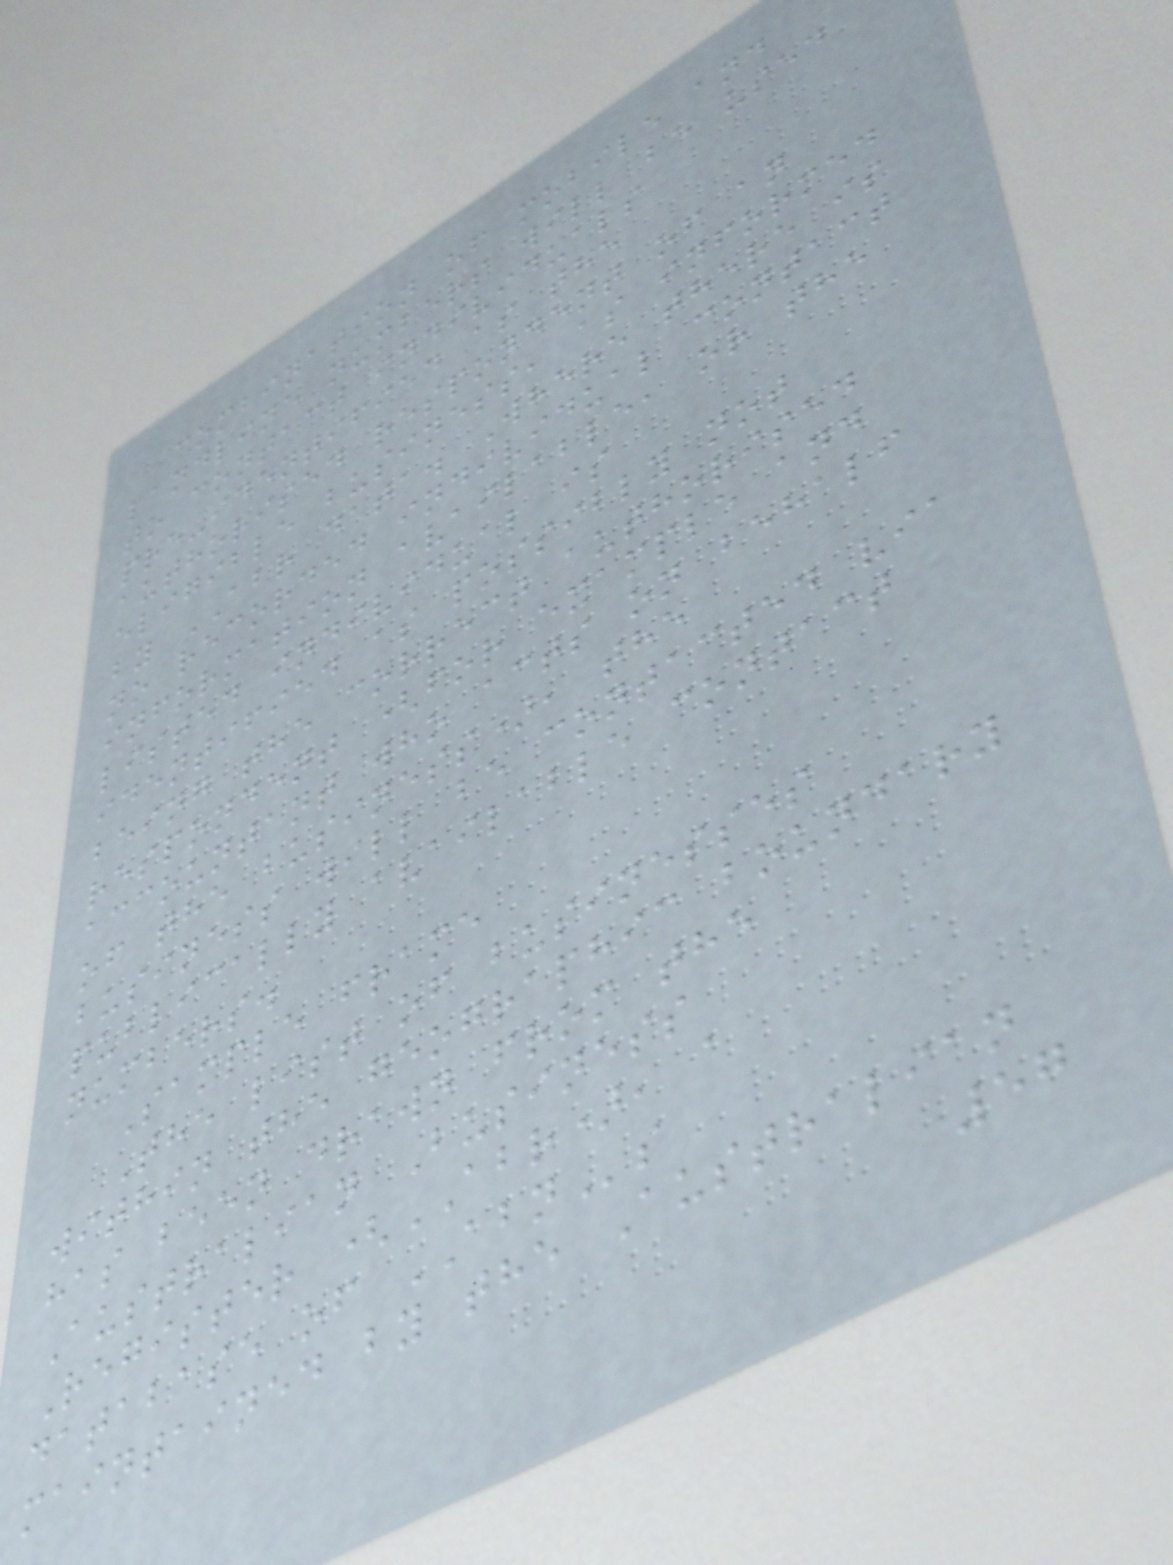combination of mobile and
landline numbers will be used
to contact individuals
pre-identified as the
authorised respondent of an
eligible business, as informed
by ABR data. Where there is
no recorded individual contact
information available, or the
listed individual is
identified as possibly not
being the correct authorised
respondent (for example and
accountant who acts on behalf
of the business), the
business will be contacted via
publically available contact
numbers.
Sample frame
The list of businesses
within the geographic boundary
has been drawn from the
Australian Business
Register (ABR), a
database of ABNs
maintained by the Australian
57
